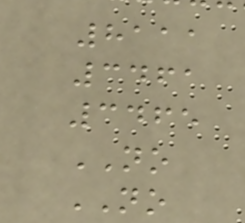8111
3461
3465
NO
NO
